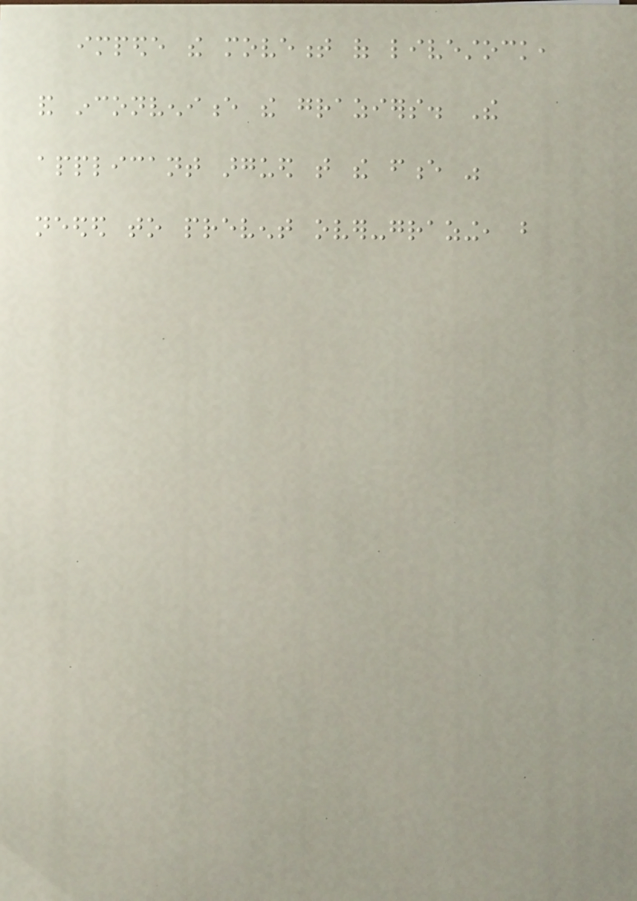impede the movement of livestock,
and inconvenience the graziers. The
applicant argued that the fence was
needed to prevent over-grazing, but
